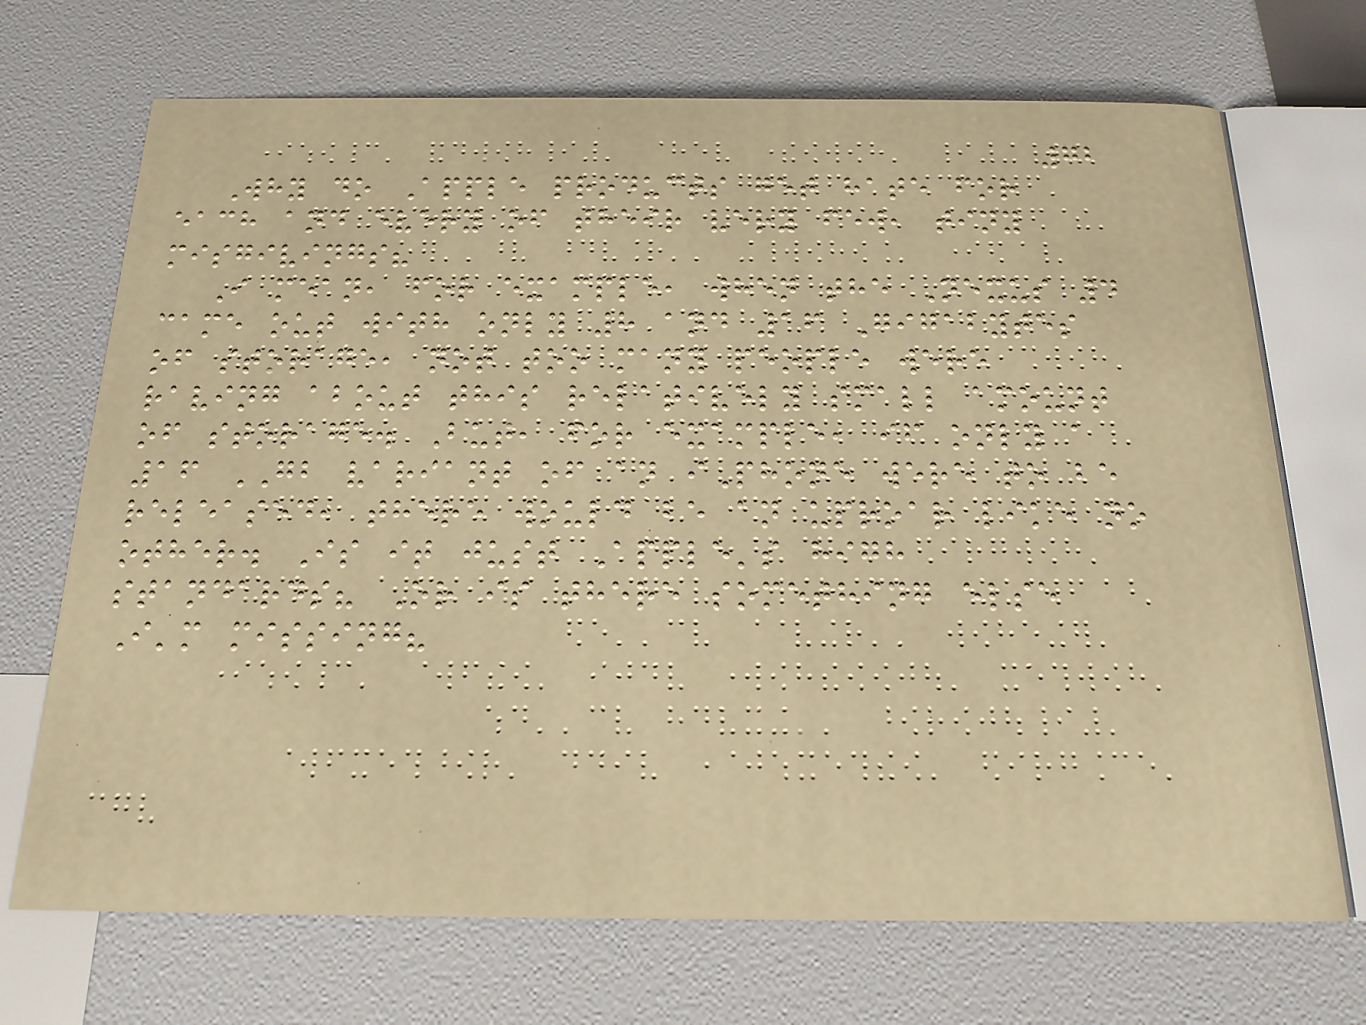72
Why do Apple products get hate for
each and every of their very few, tiny
misgivings?
I mean, for example, when the Nexus 4
came out with only 8 and 16 Gigabytes
of storage, not too many people were
raving about this relatively small amount
of storage. But, for example, if only a
16 GB variant of an iPhone were to be
released, there would be an uproar like no
other. Is it just Apple's high
standards? Or is there something else
I'm missing?
